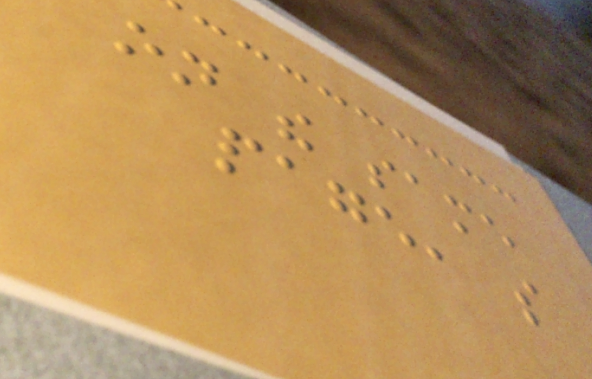on the same
page, so
